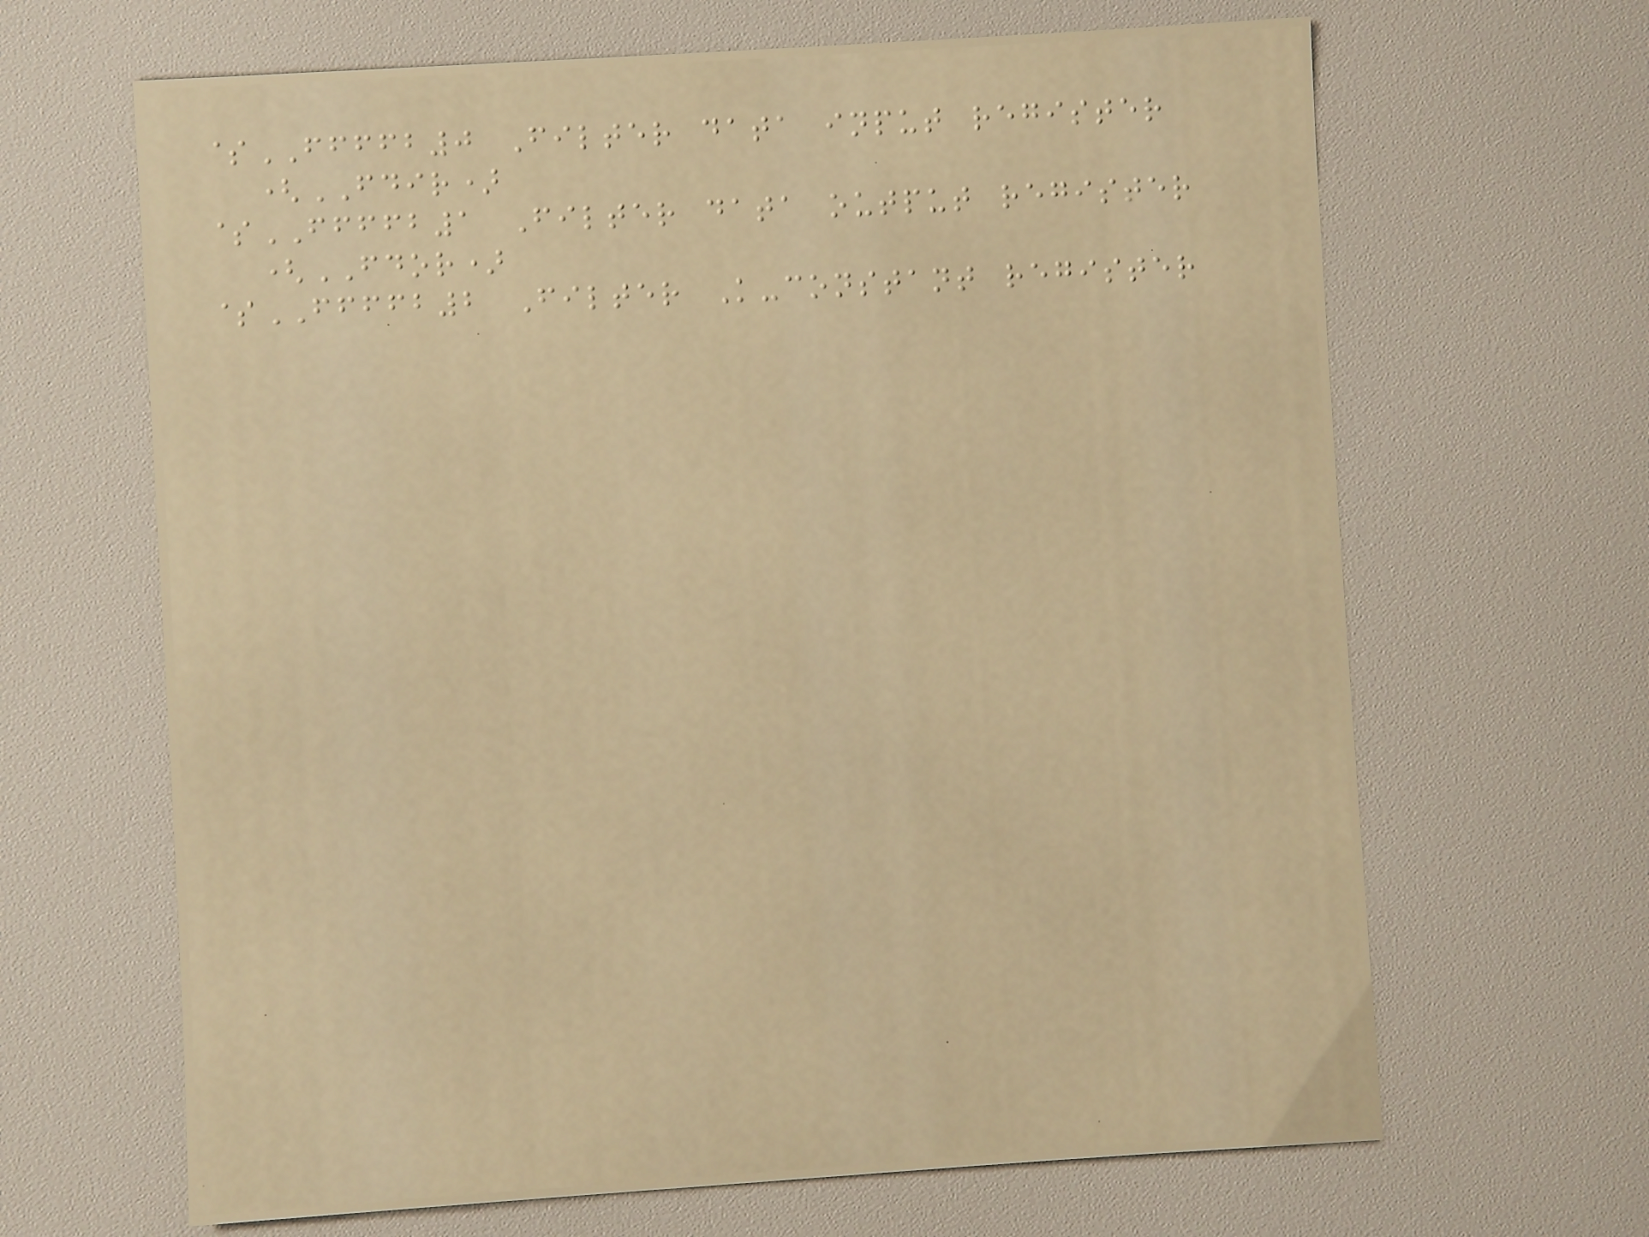$FFFFB0 Filter data input register
(FDIR)
$FFFFB1 Filter data output register
(FDOR)
$FFFFB2 Filter K-constant register
